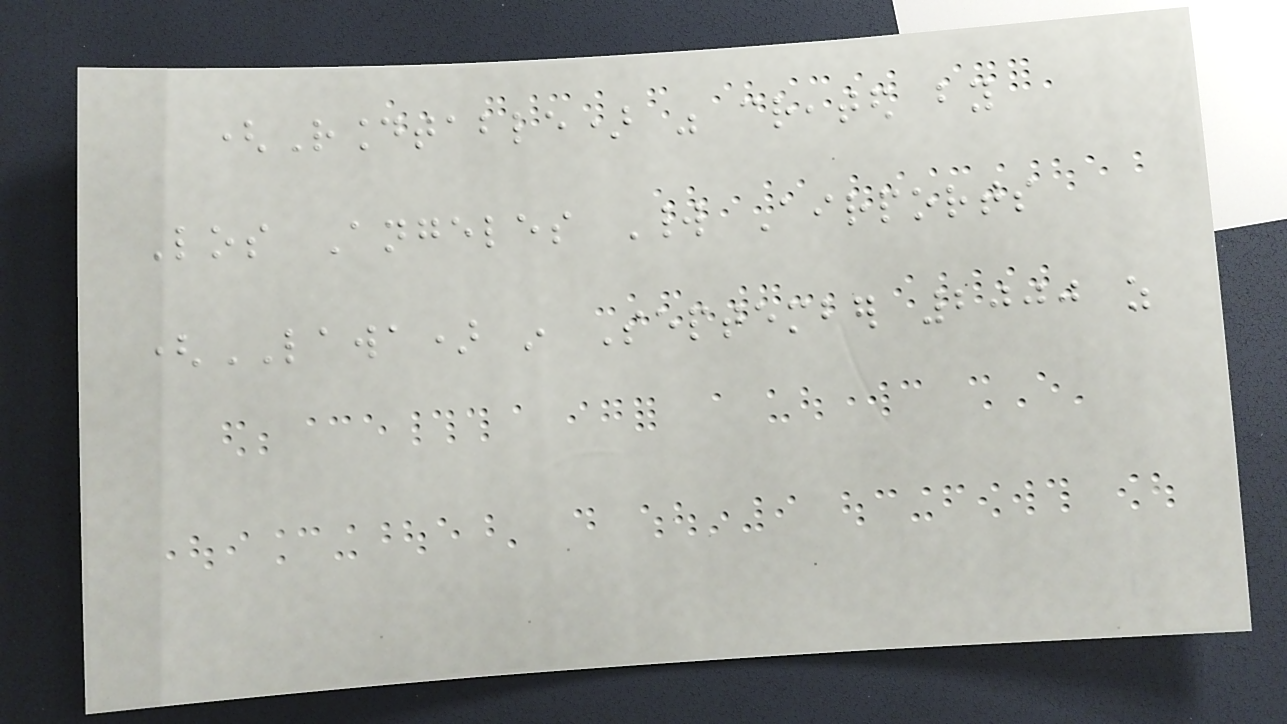(Roundtable) was created by
Los Angeles World Airports
(LAWA) in September 2000 as
